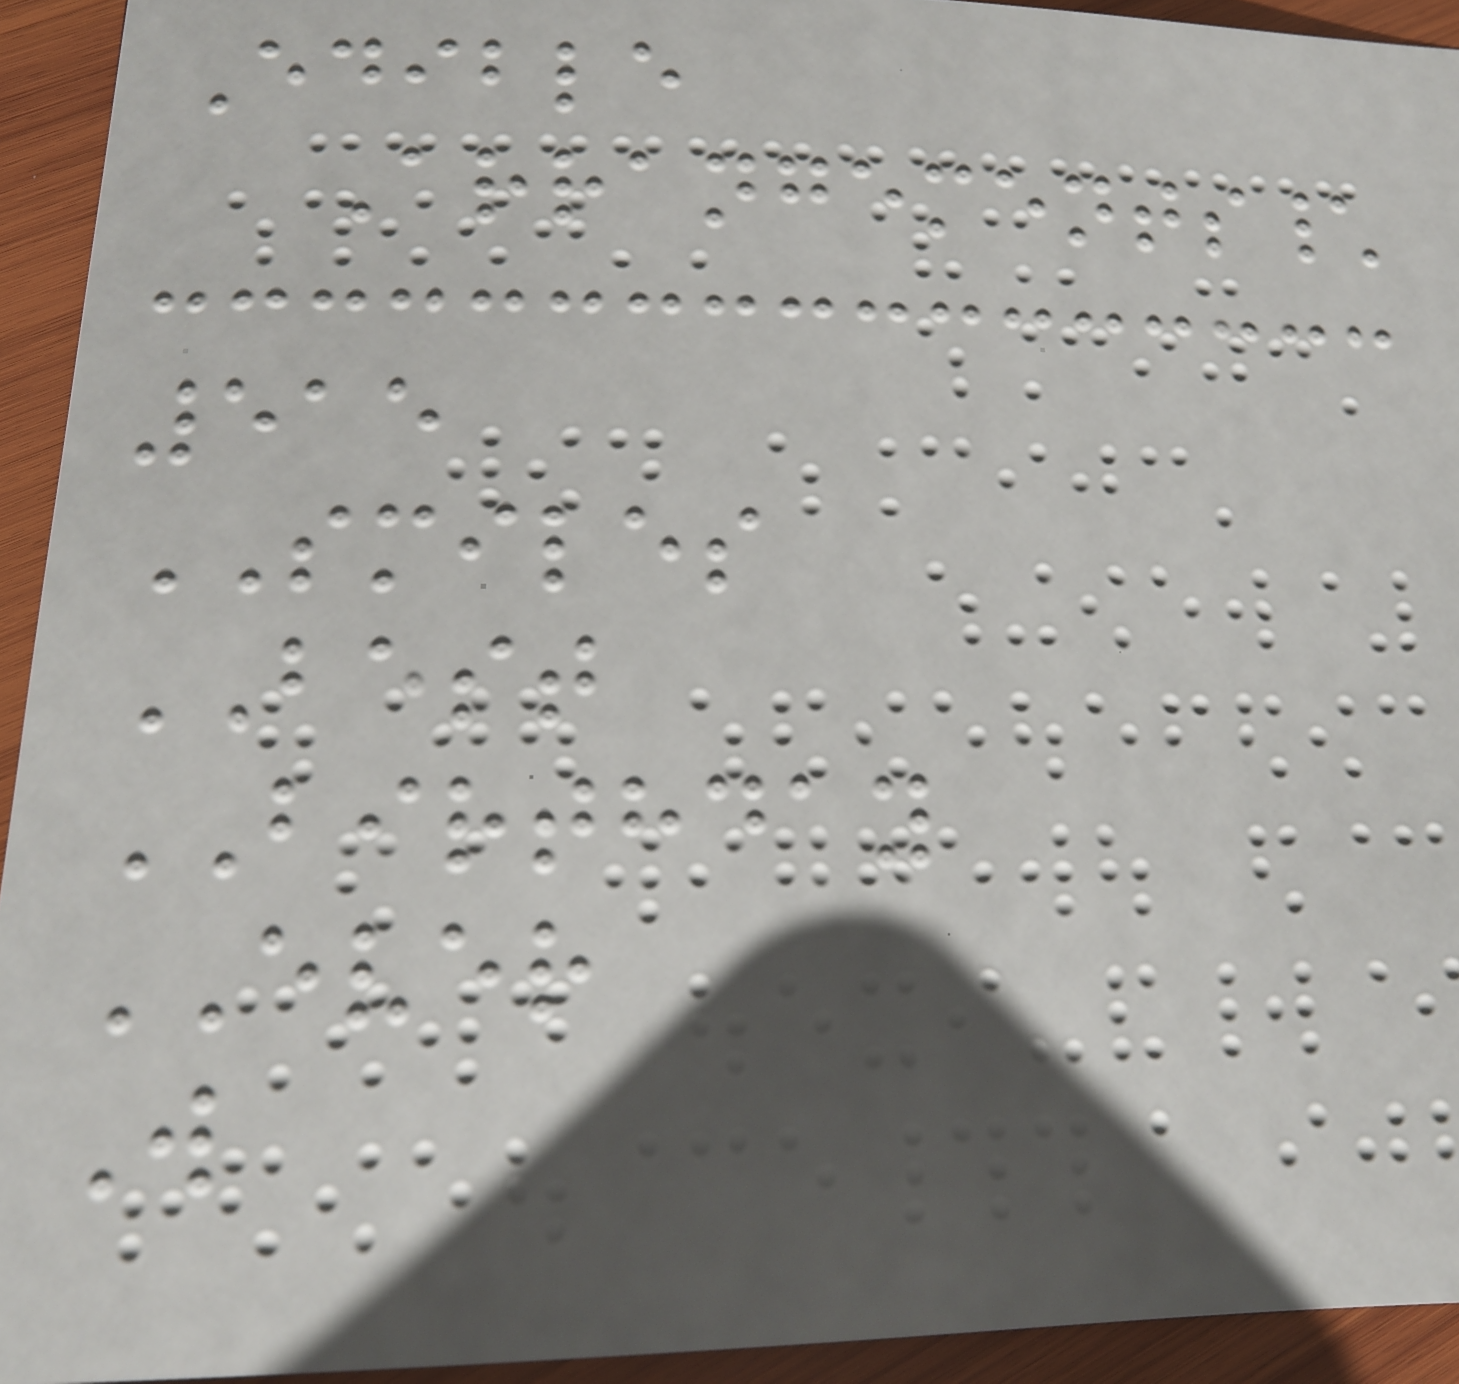Edible
Arrangements\
515
SMILES
BEST
BIRTHDAY
EVER
W
